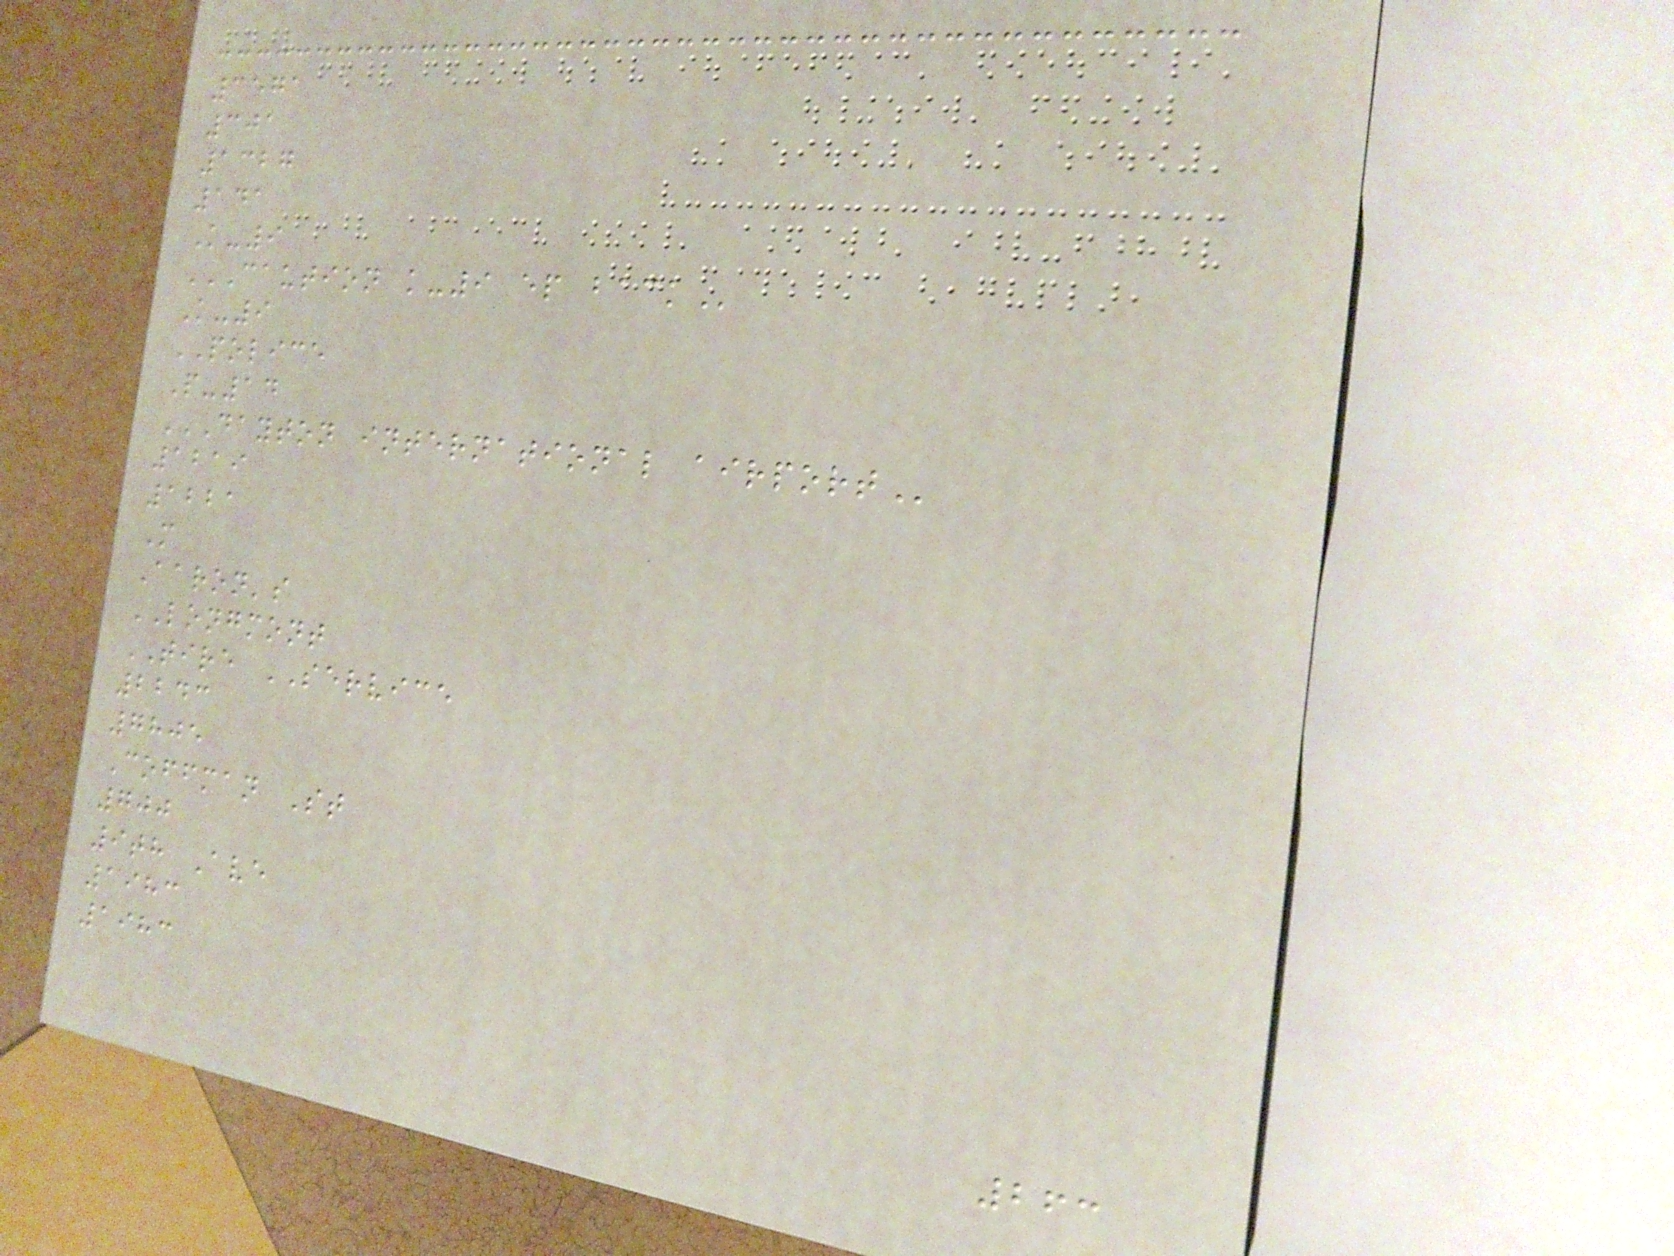3571
301
1327
141
K-9
CAUTION K-9 EP BACK
K-9
POLICE
P-14
DAYTON INTERNATIONAL AIRPORT
1219
1221
M
Aaron's
LONGMONT
TIRE SERVICE
2243
7805
Coffman St
700
9th Ave
1983
1983
263
